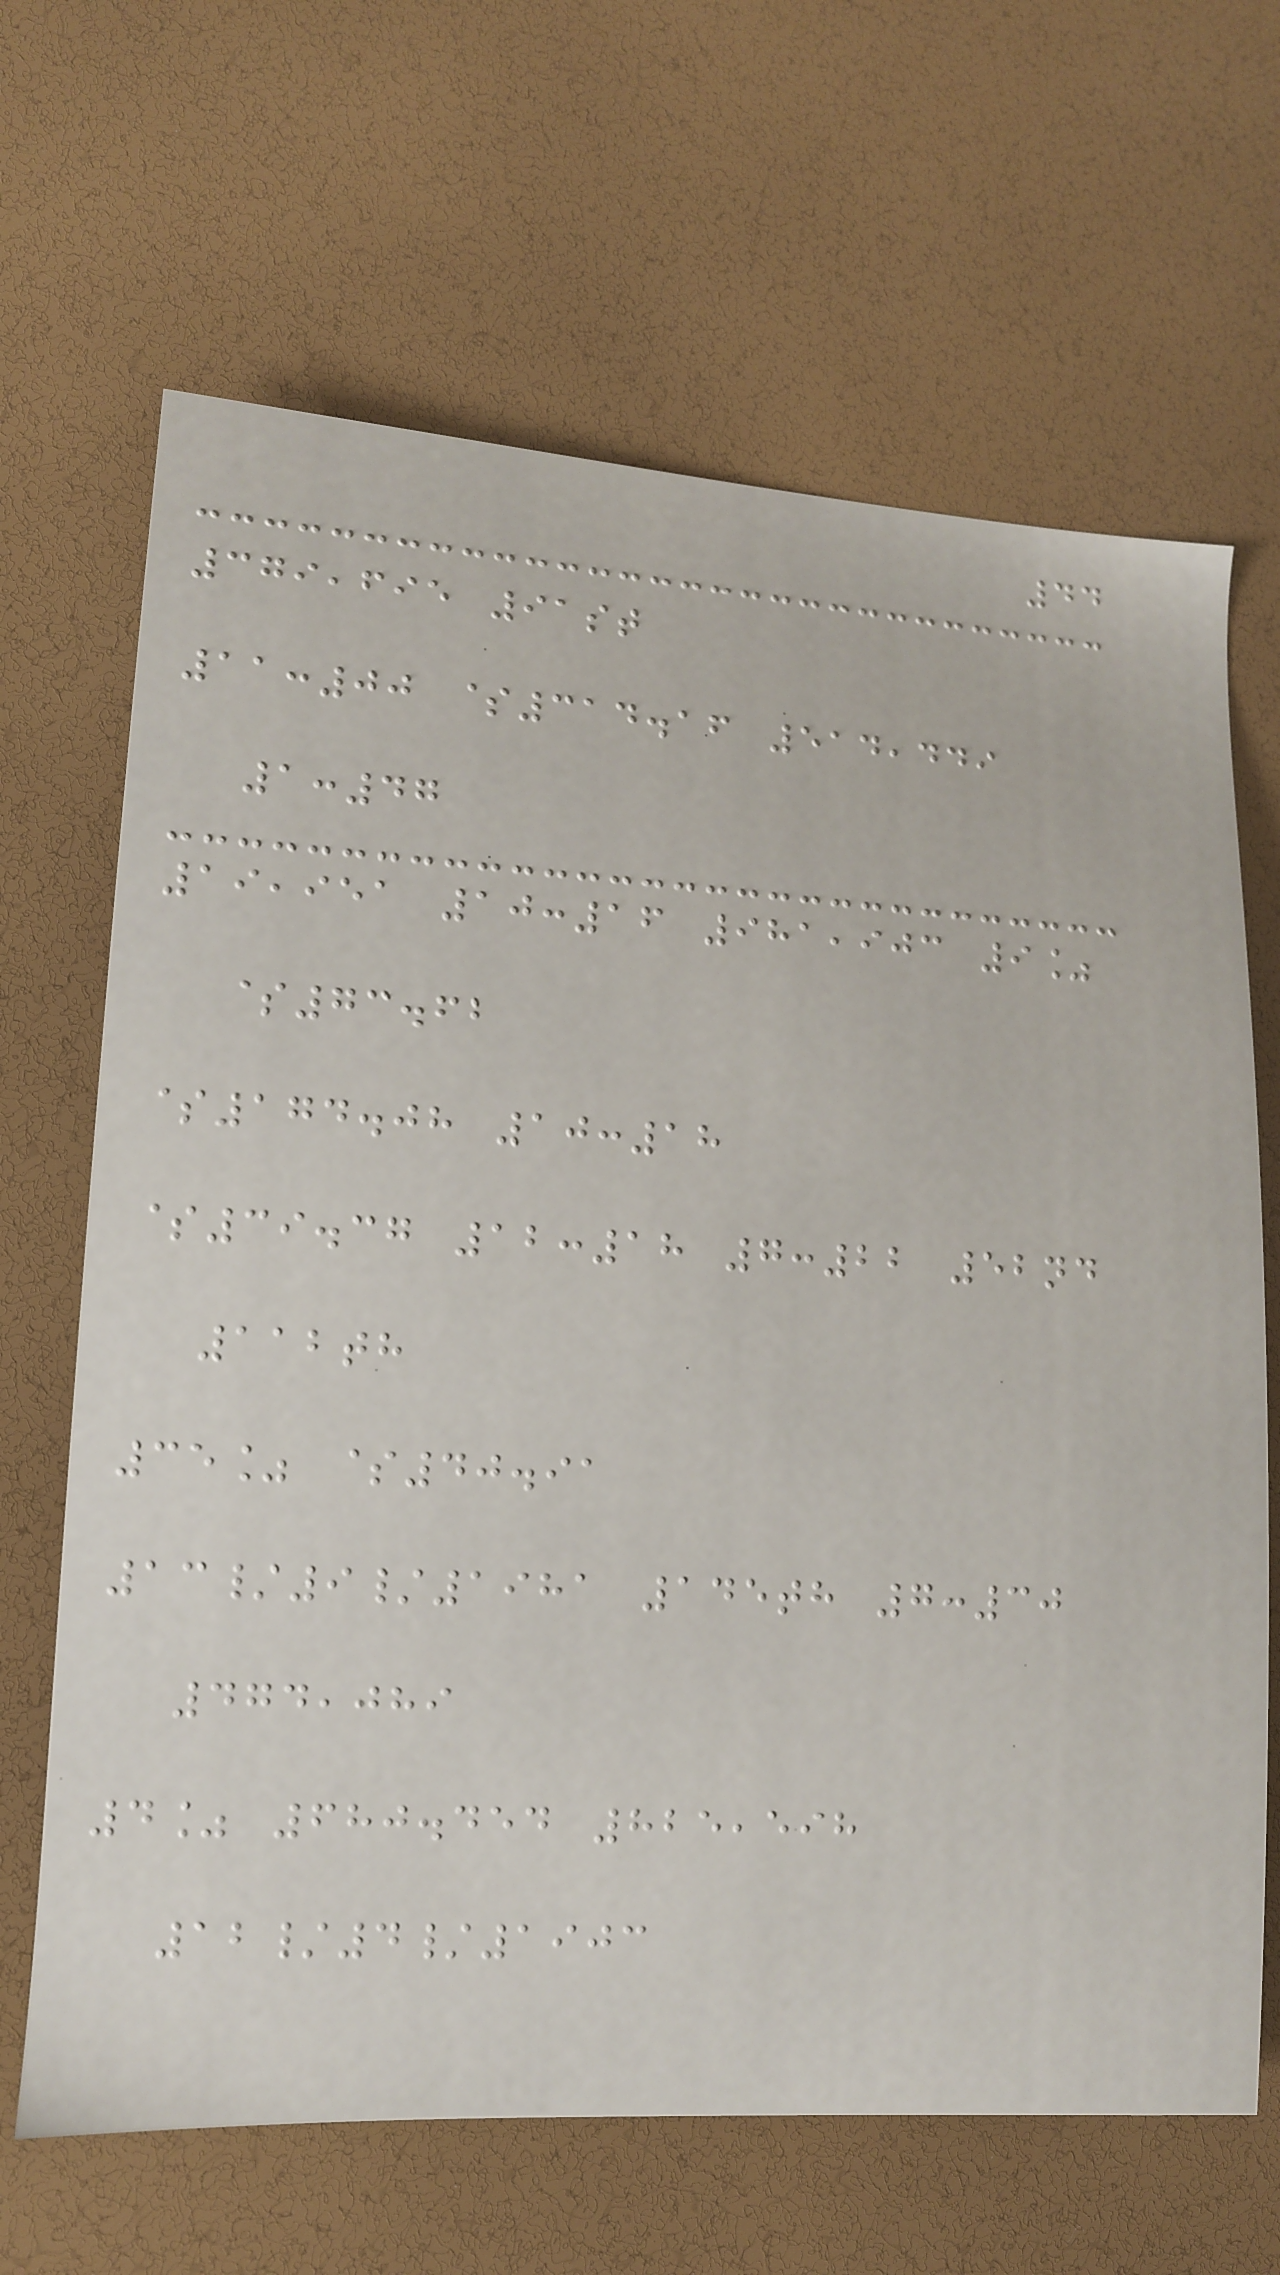44
379,695 91st
11:00 $314.16 514,449
1:47
19,951 10:16 981,903 9%
$73.62
$174.08 10:18
$39.37 12:18 7:22 52nd
112th
35% $40.91
13/9/1981 145th 7:30
474,089
4% 680.454 825,598
12/4/1903
